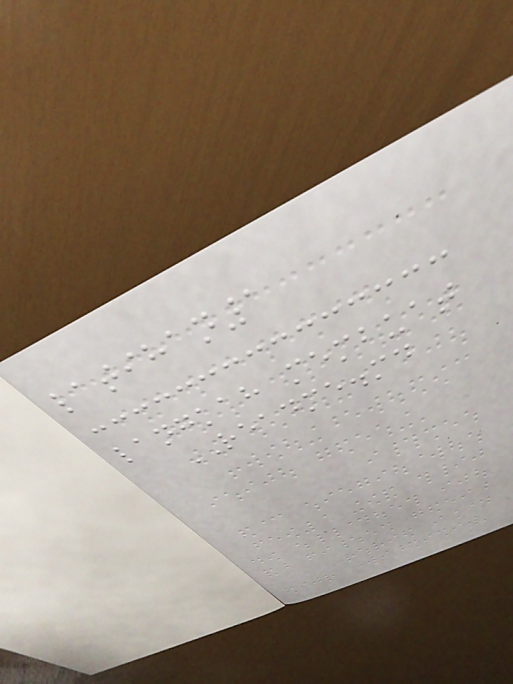latihan1
langkah membuat
README.md
